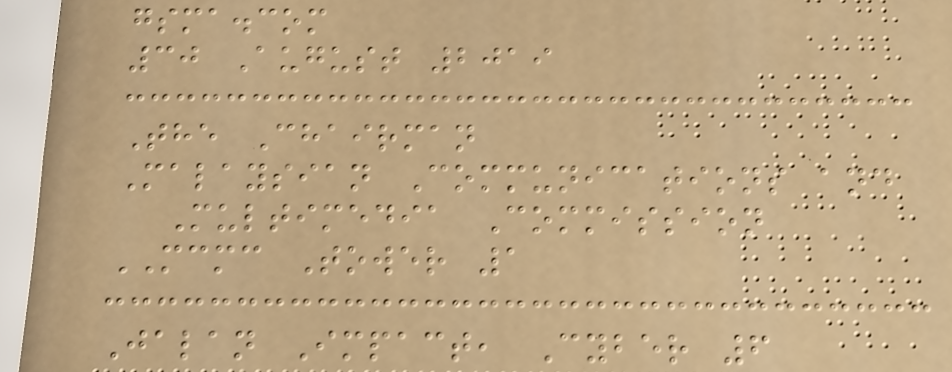gsma.com
30 August 2019
The Chairman
Malaysian Communications and
Multimedia Commission
MCMC Tower 1
Jalan Impact, Cyber 6
